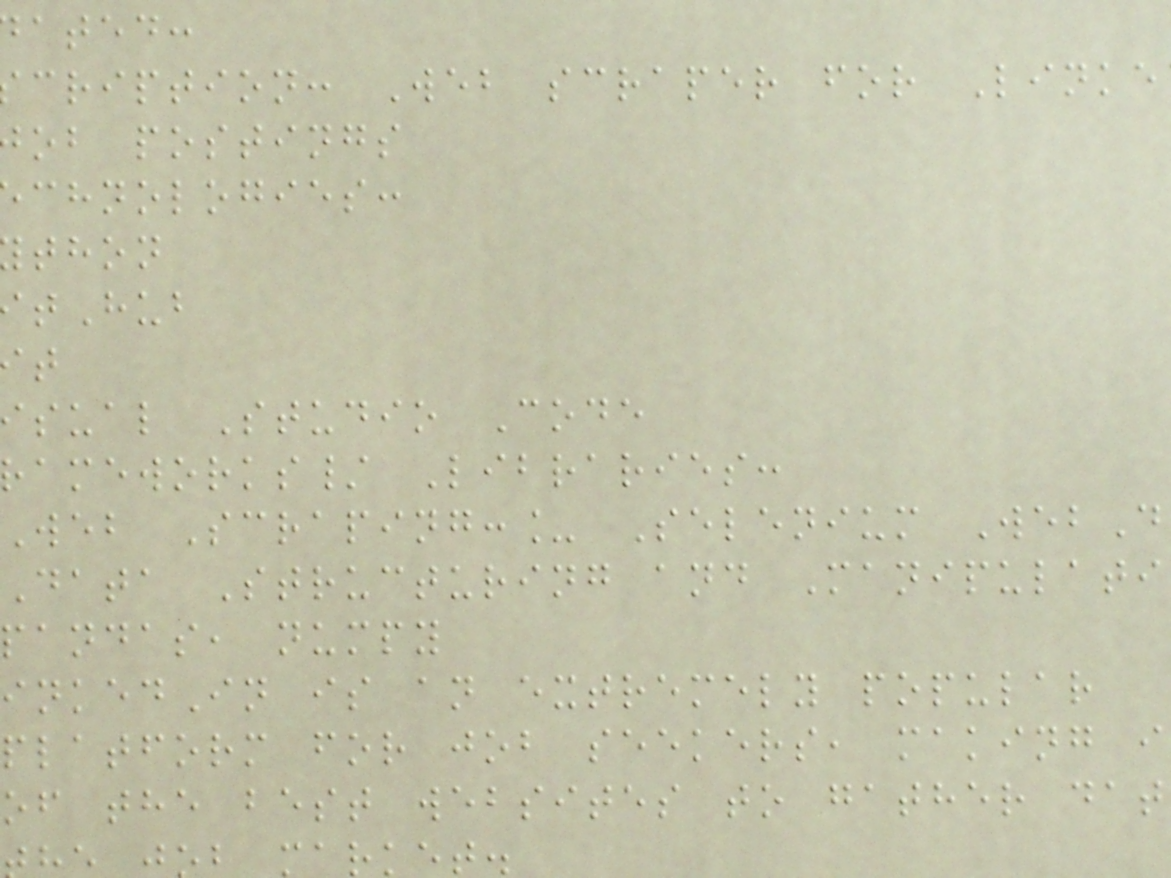ated:
cription: Web scraper for Linke
ob postings
chnologies:
thon
tHub
sual Studio Code
rameworks/ Libraries:
Web Scraping:_ Selenium WebD
Data Structuring and Manipulati
pandas, numpy
inkedIn is an extremely popular
platform for job seekers, making i
of the best websites to gather dat
rket.
